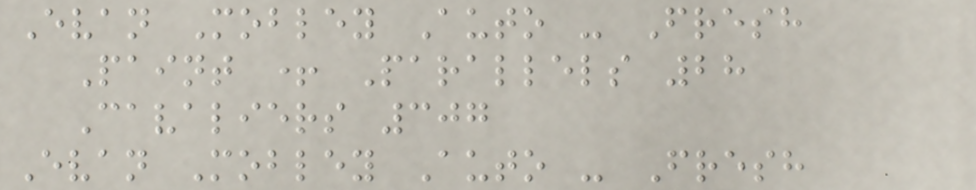Evan Mobley Auto - Fresh
Paint + Parallels 28
Cavaliers 307
Evan Mobley Auto - Fresh
